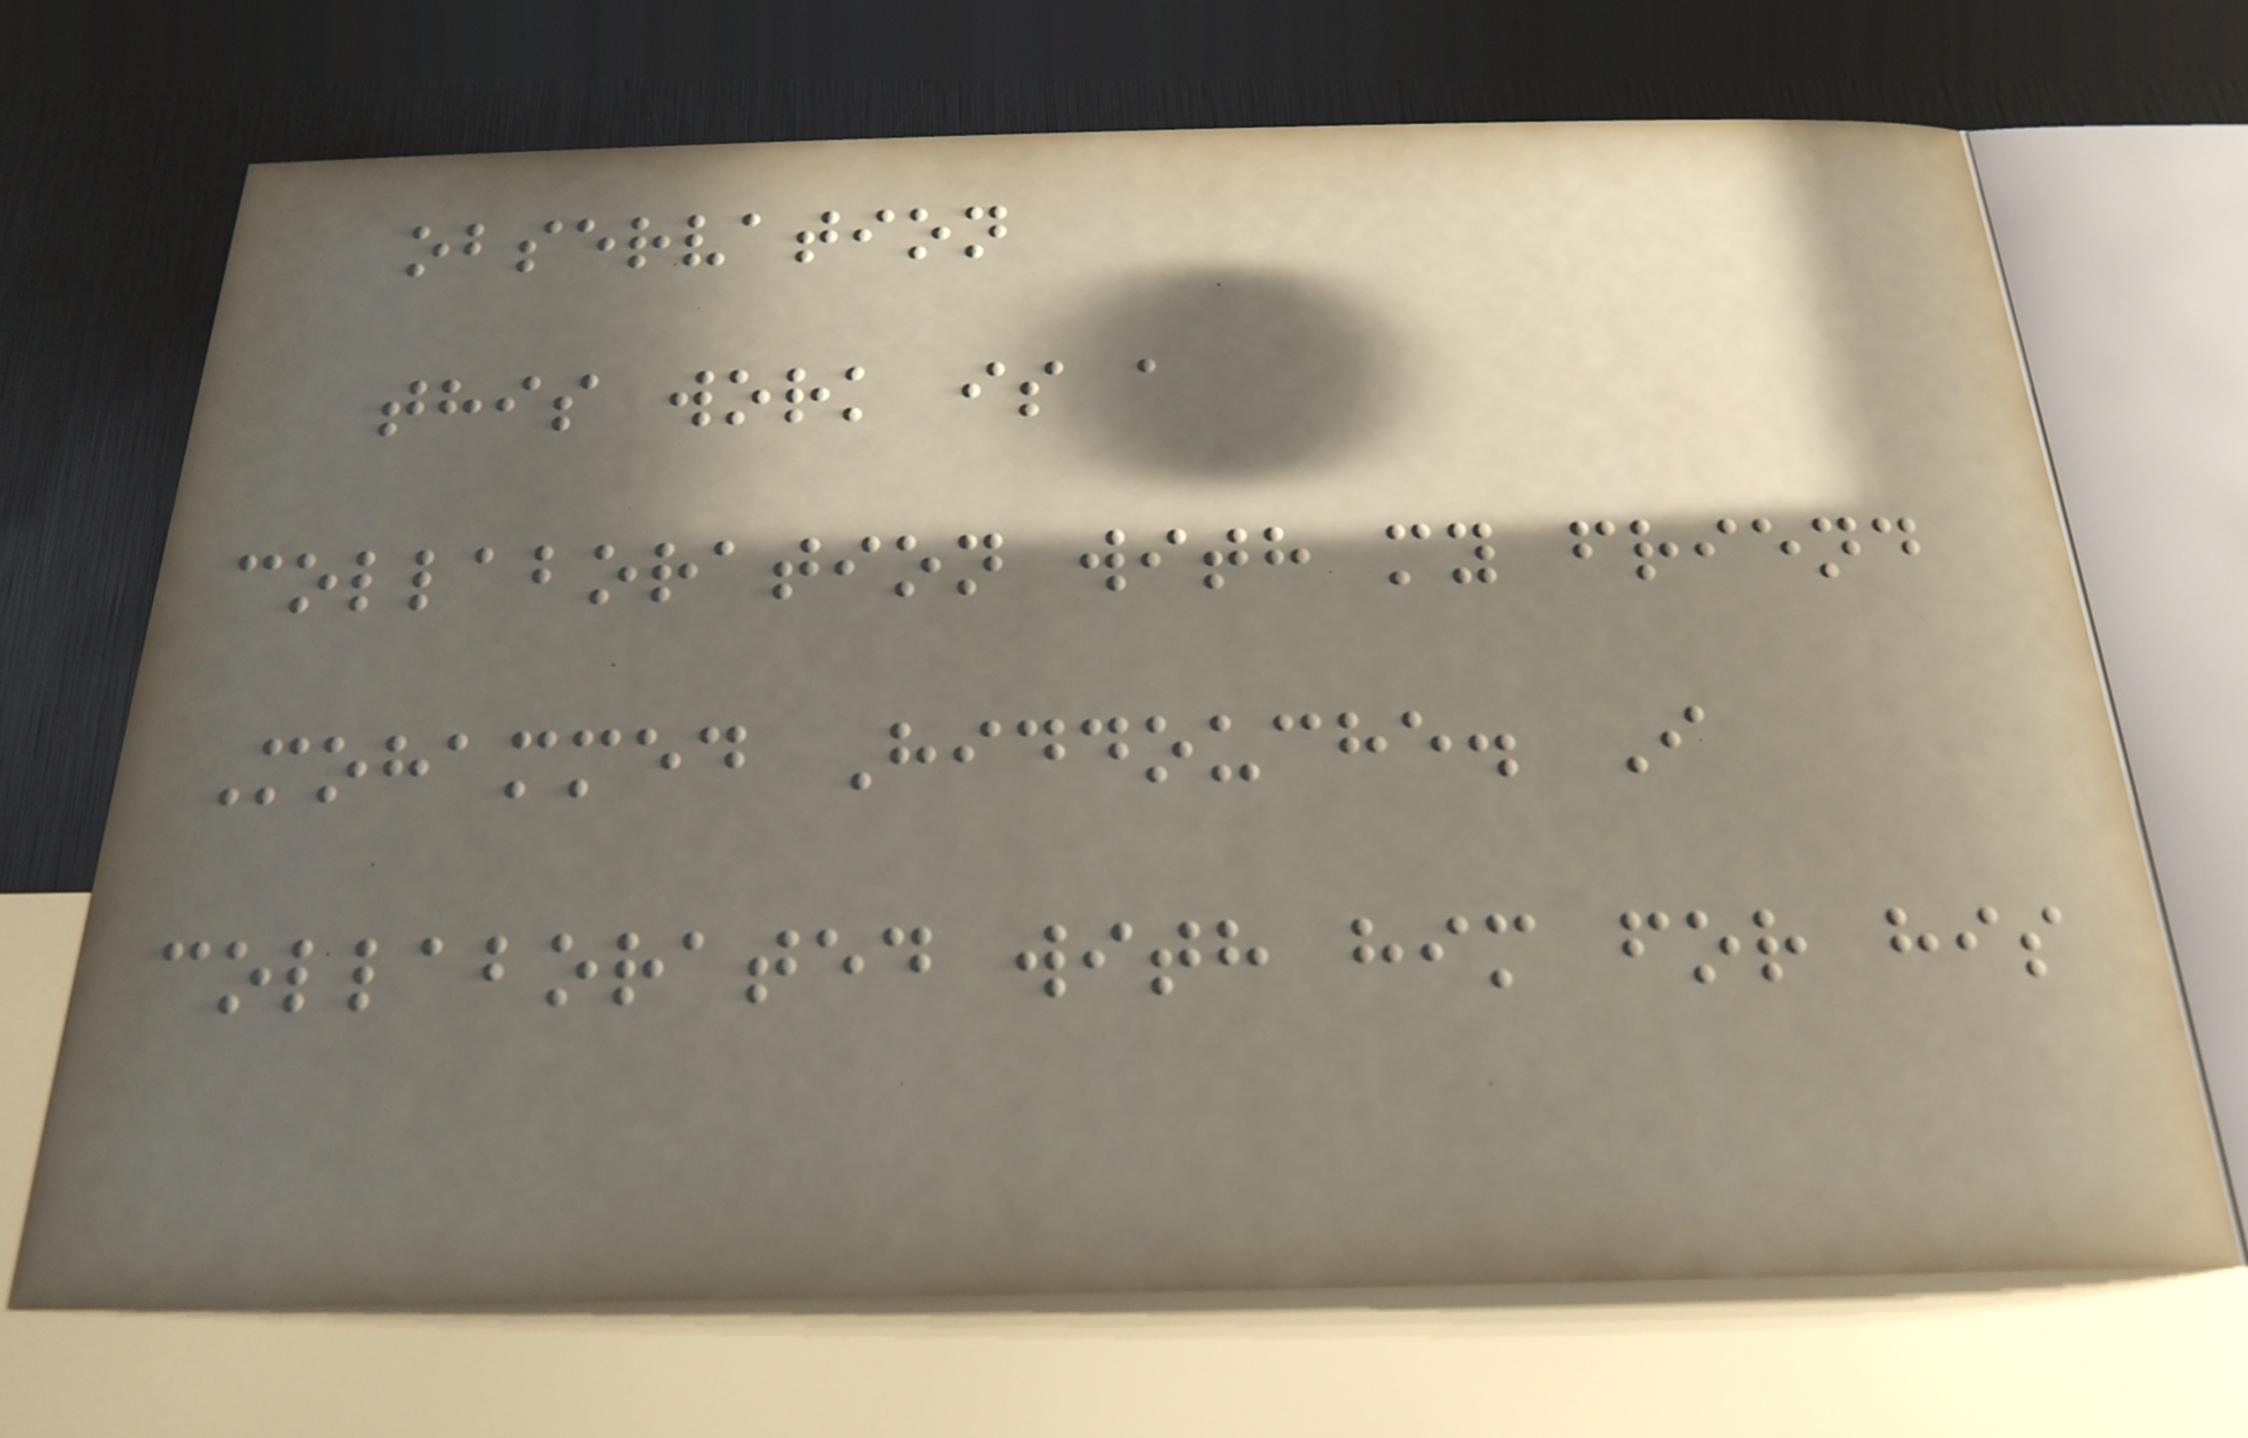observation
this work is a
collaboration with my friend
Mohammed Hiddouche. I
collaborated with him for his
